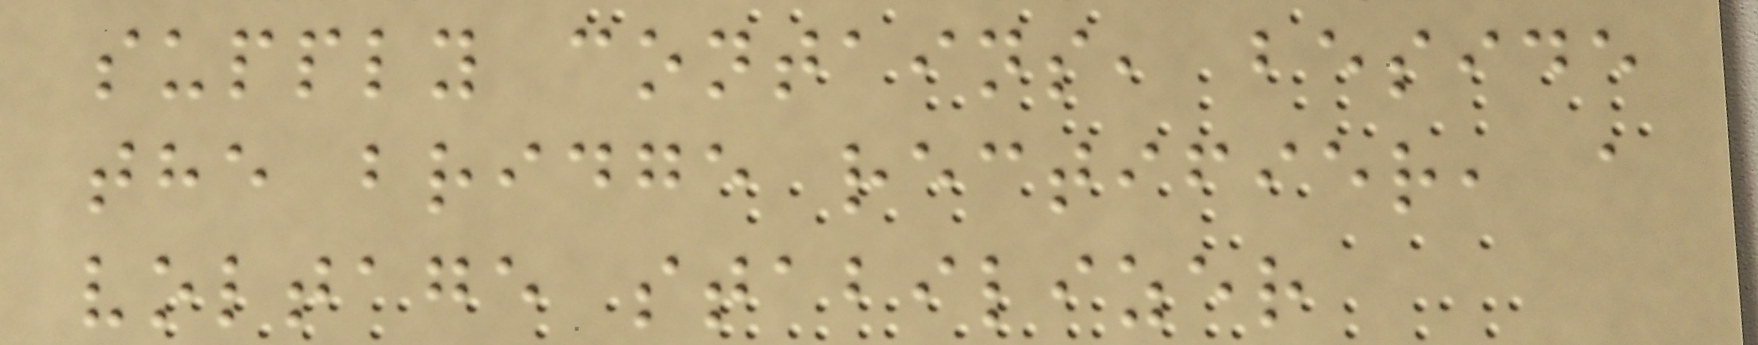supply contains, beside
the bridge rectifier, a
voltage stabilizer
